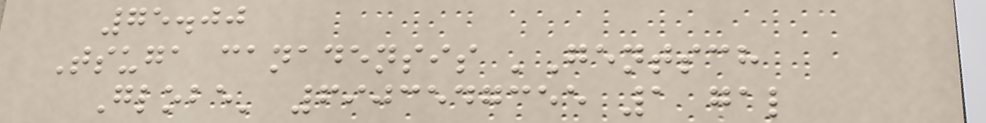75.00
Tsuga canadensis 'Gentsch
Globe' 6903547355 1 gal
